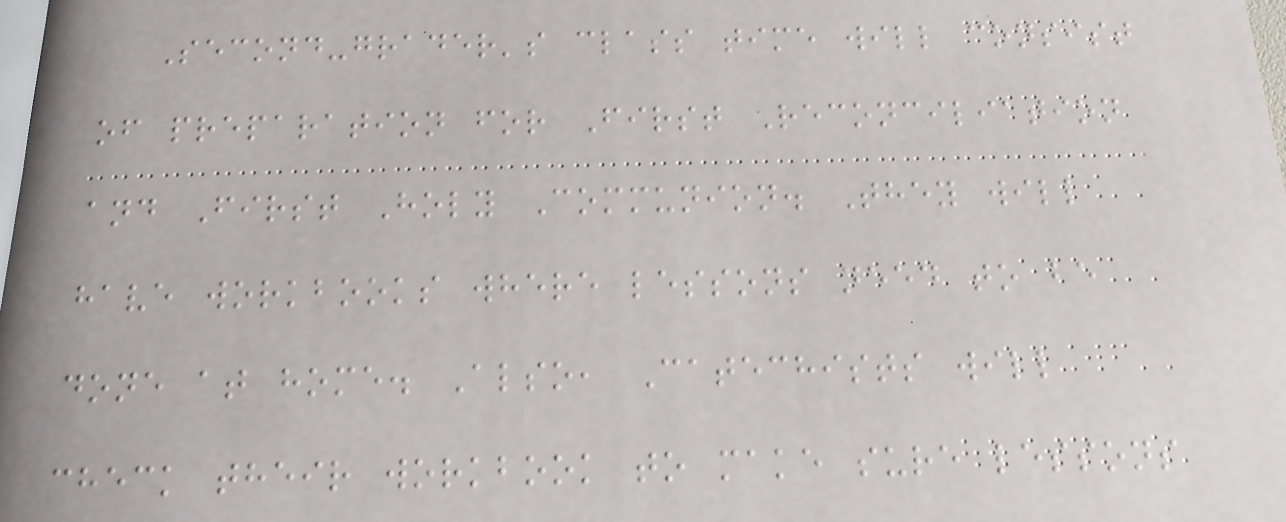Second-grader's class time will consist
of preparation for First Reconciliation
and First Holy Communion. They will
have workbooks where lessons need to be
done at home. Also, Catechists will
check their workbook to make sure lessons
